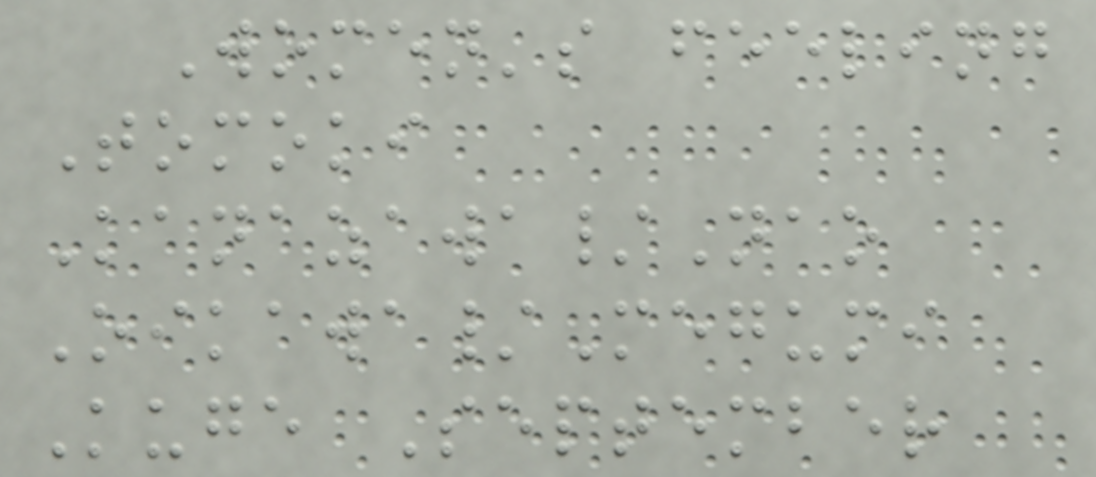Women's feeling
Tomoki
Kanazawa/Nao
Oikawa/Megumi
Kuge September
